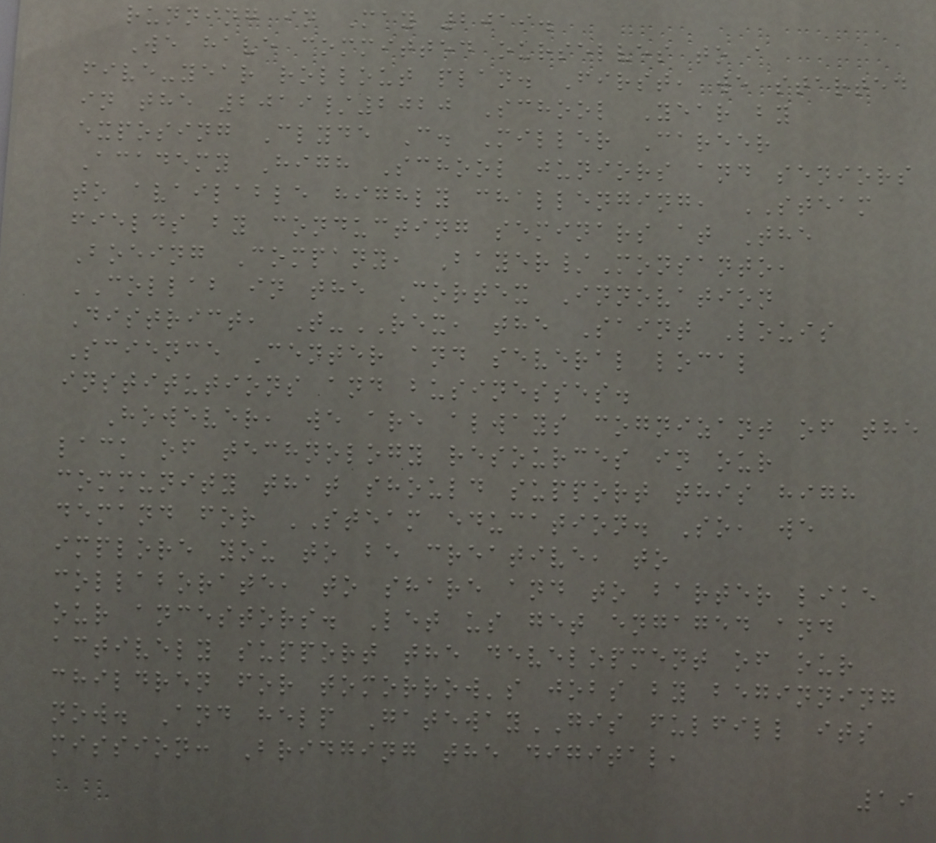running in May 2019.
We have committed ourselves to a
five-year rollout plan. First, we started
in the 2019/2020 School Year by
exposing Clyde C. Miller Career
Academy High School juniors and seniors
to available highly challenging, STEAM
fields by conducting seminars at The
Boeing Company, Bayer/Monsanto,
COLLAB in the Cortex Innovation
District, T-REX, the Saint Louis
Science Center and several local
institutions and businesses.
However, we are always cognizant of the
lack of technology resources in our
community that should support this high
demand for STEAM education. So, we
implore you to be creative, to
collaborate, to share and to barter like
our ancestors. Let us get engaged and
actively support the development of our
children for tomorrow's jobs by beginning
now. And help GatewayGIS fulfill its
mission: Bridging the digital,
19
